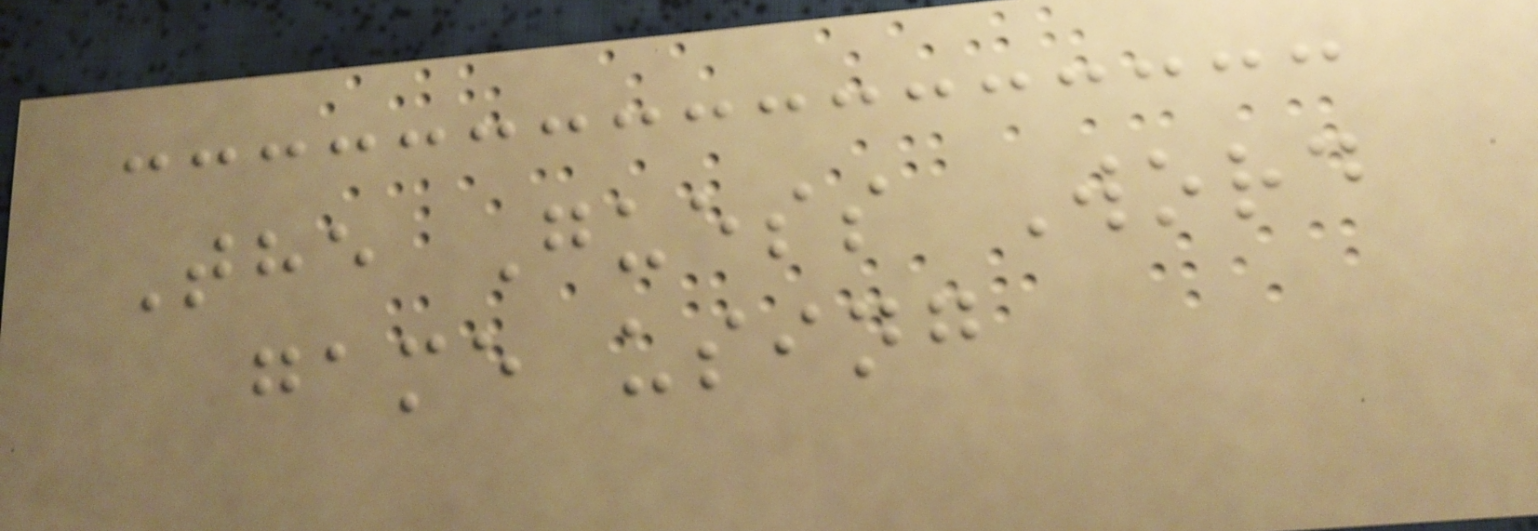The Guess Word
game using
